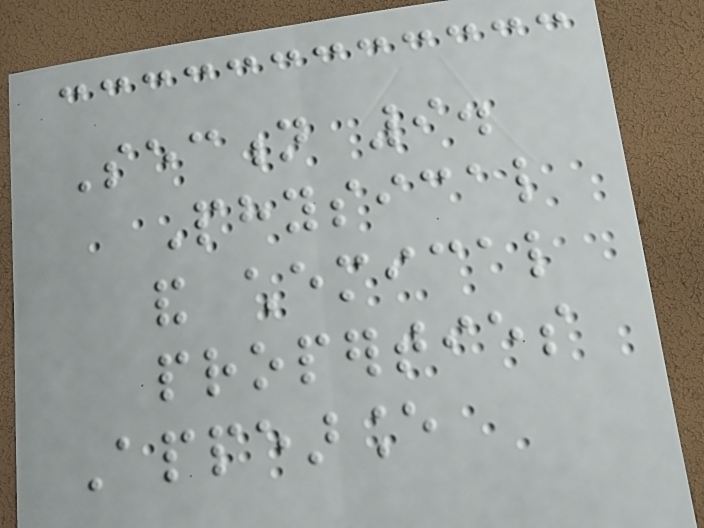Section 9.
Physical
and chemical
properties
Appearance
